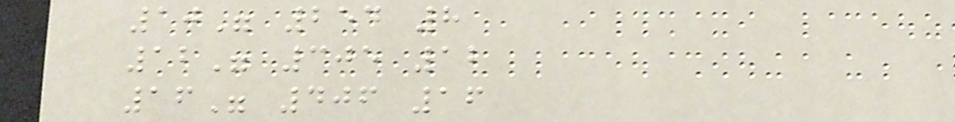10" 254 8
12" 305 12
16" 406 16
